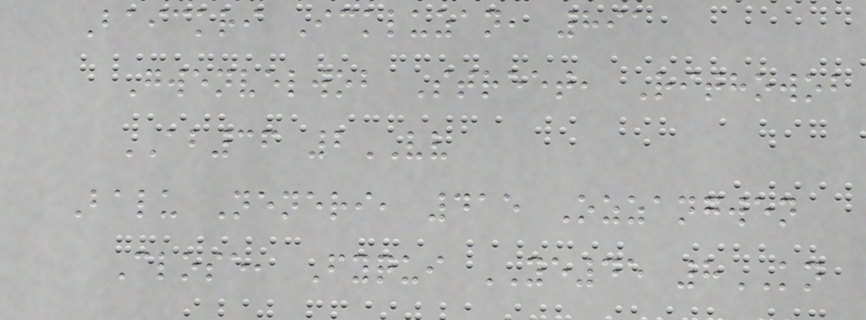Baickri Ickluzan, 891
Gwenvelwob Street, Rithowob
AB36 2VV
Balu Neneri, 415 Ozzangwen
Close, Fyqui YE45 8KN
